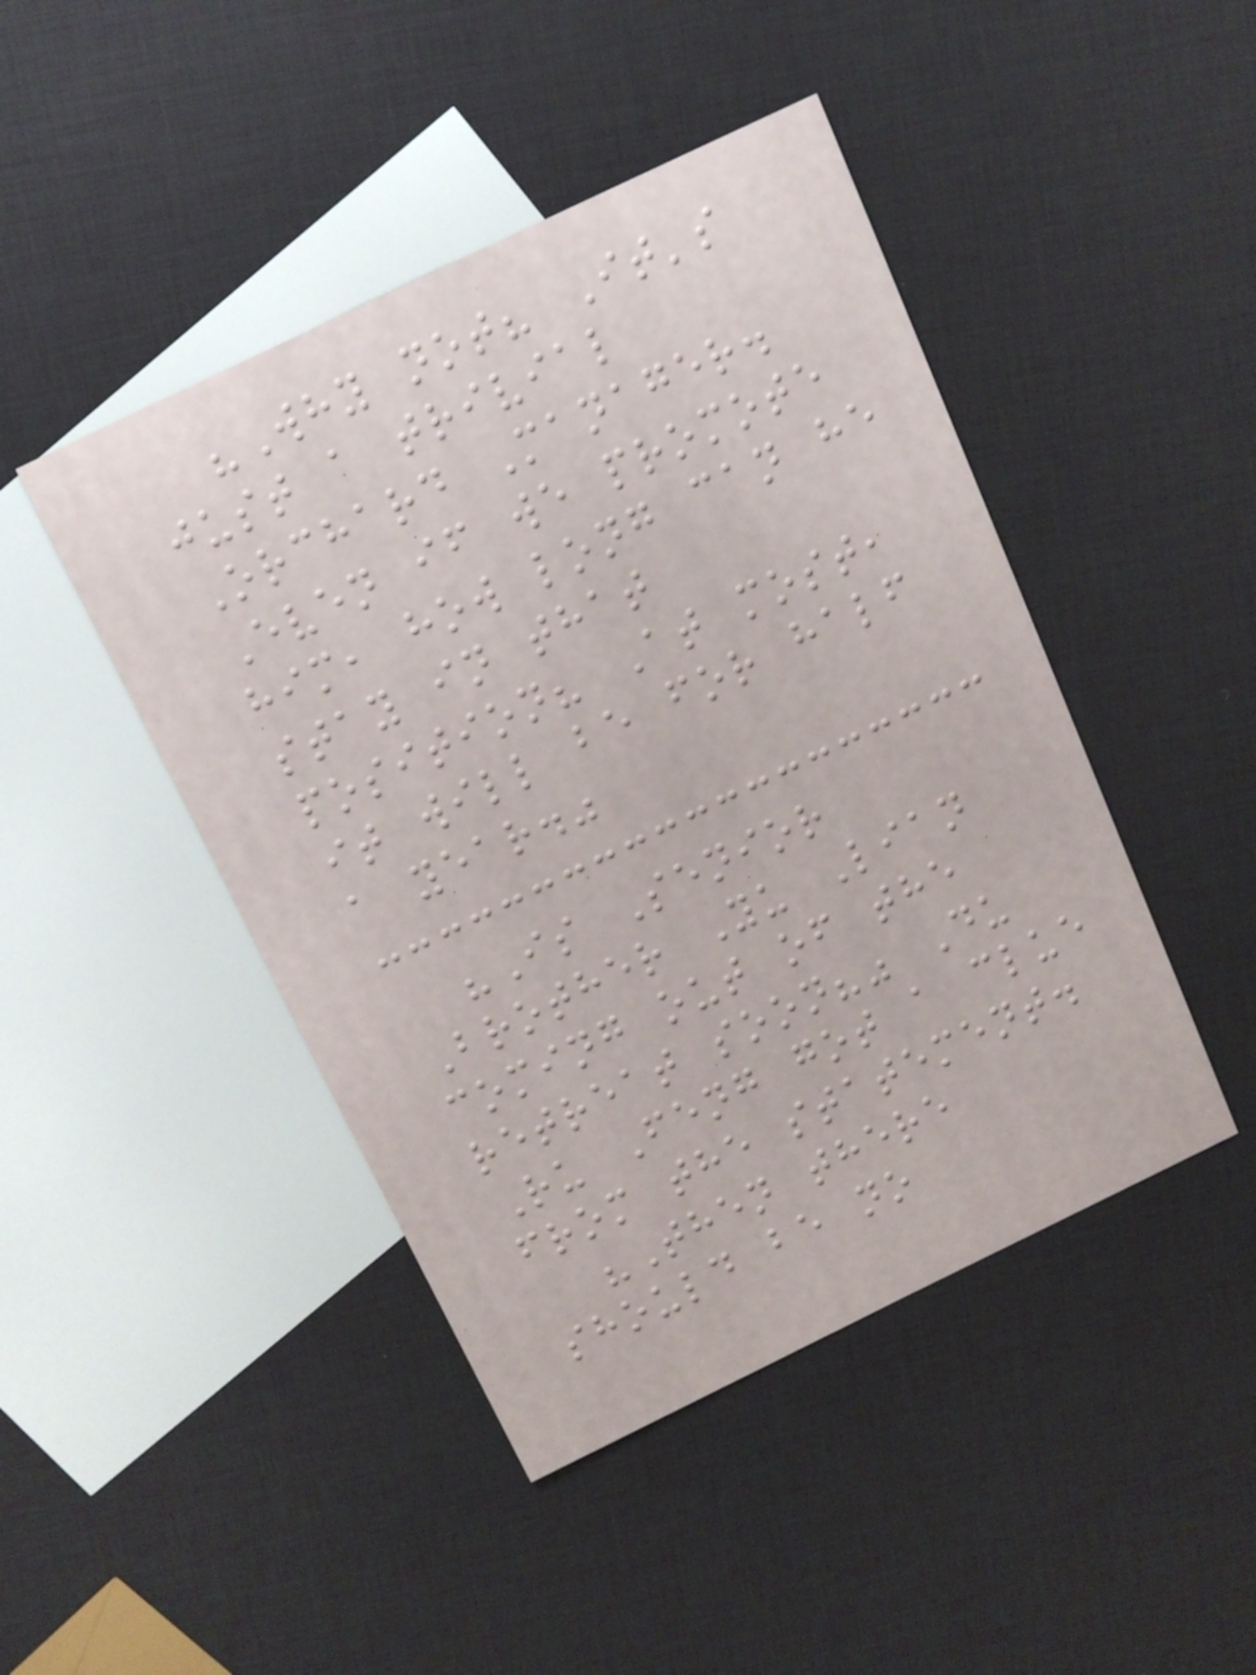"Why not? It's
just a trivial
Orchard Manager.
Even if we promote
him, how long can he
stay in that
position? At most,
it will be for half
a year."
"Is Senior
Brother Yu Lian
coming out of the
retreat soon?" Du
Ru Feng got a clue
from the statement.
"Then there
should be no
